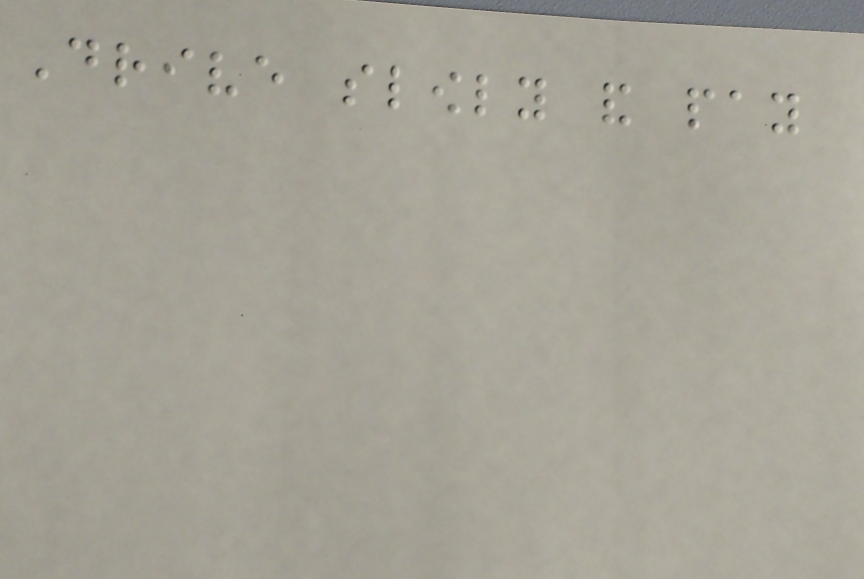Drive slowly and pay
